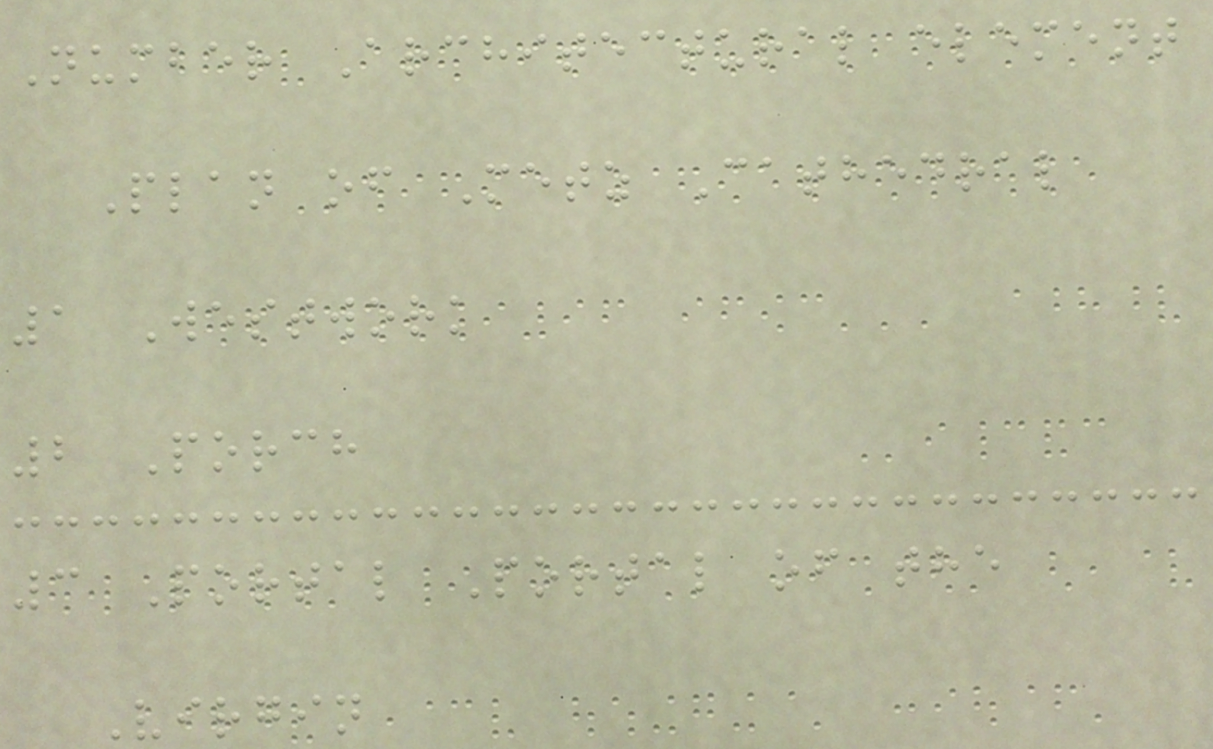Number Architectural element
Plan of Metz Cathedral
1 Westwork
2 Porch
3 Portal Portal of the
Virgin
